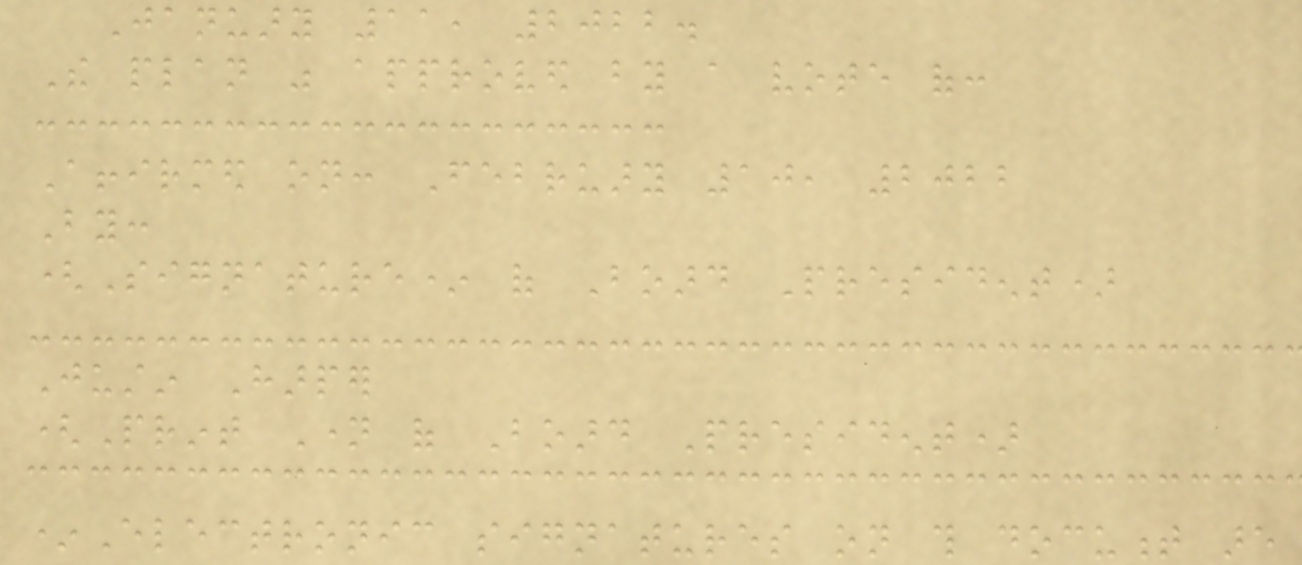January 11, 2022.
The plan was approved by a vote of:
Affirmed on: February 10, 2022
By:
(Signature* of Board President)
Justin Harper
(Print Name of Board President)
*Electronic signatures on this document are
